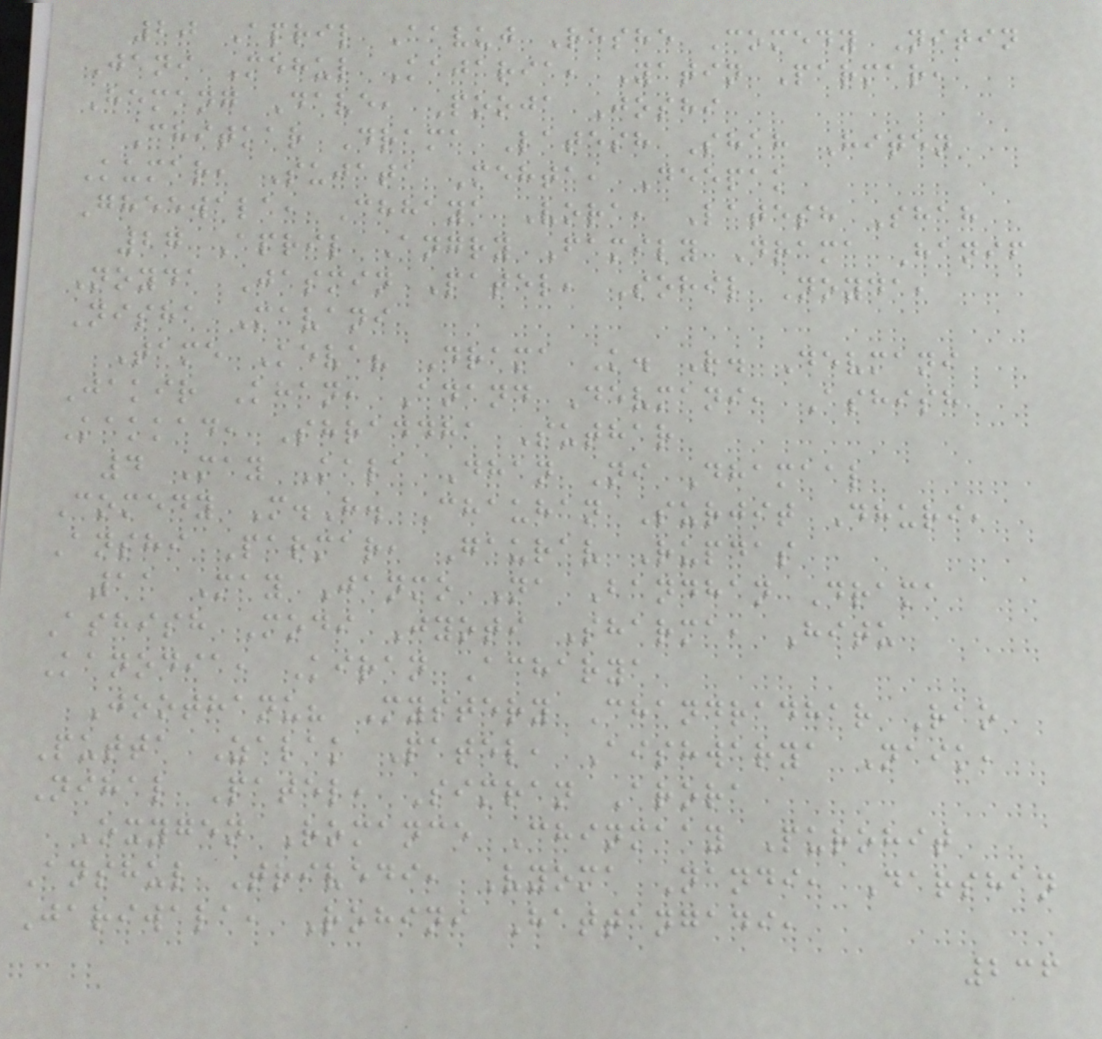20 April Aavuj Reshe Comedy Nitin
Jani Mehul Kajaria, Yatin Parmar,
Hemang Dave, Pooja Joshi
Chitkar Drama Latesh Shah Hiten
Kumar, Sujata Mehta, Deepak
Gheewala, Chhaya Vora, Latesh Shah
27 April Angry Family Drama Hanif
Noyda Jasmin Patel, Sohil Noyda,
Nisha Mavani
Tame Keva? Drama K. R. Devmani
Jakir Khan, Anand Devmani, Ashish
Kakkad, Shraddha Suthar
4 May Kala Dhan Ni Dhamaal
Comedy M.H. Chauhan Surjit Dhuri,
Anshi Parmar, Gaurav Rupdas
11 May Janmo Na Bandhan Drama
Ashish Modi Jyoti Sharma, Hitu
Kanodia, Kiran Acharya
Joothanu? Mystery Chandradhar Rao
Putta Zalak Patel, Aishwarya Naik,
Nihal Patel, Simran Arora
Oxygen Romance Chinmaay Purohit
Anshul Trivedi, Vyoma Nandi, Darshan
Jariwala, Rohini Hattangadi,
236
